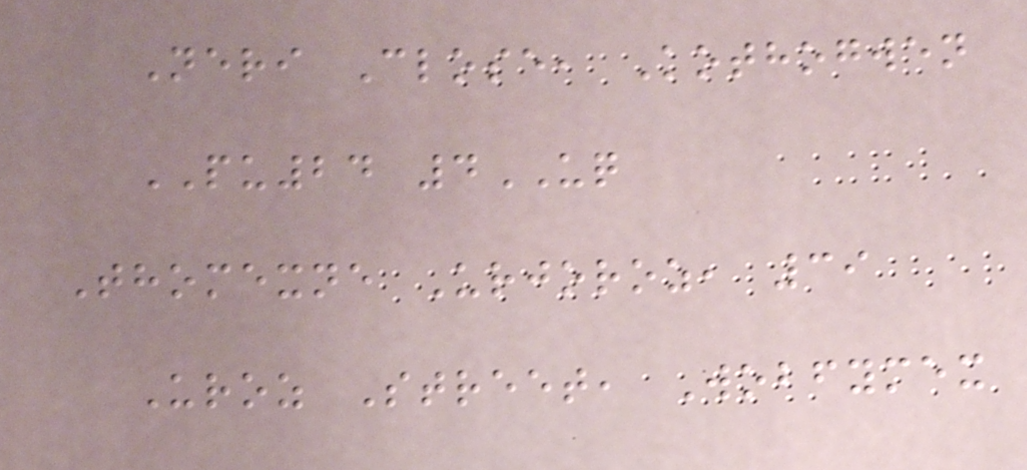Neri Close, Kothogwen
PU24 4UQ
Thomexne Urjoroz, 39
Uroz Street, Wobfymex
